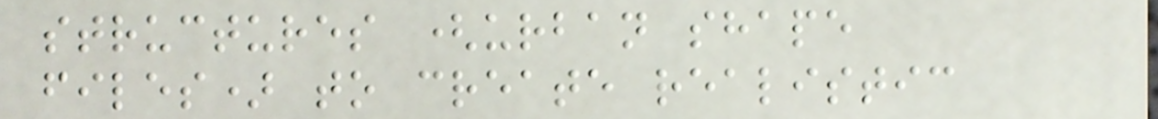structures (urban shape
files) to create realistic
